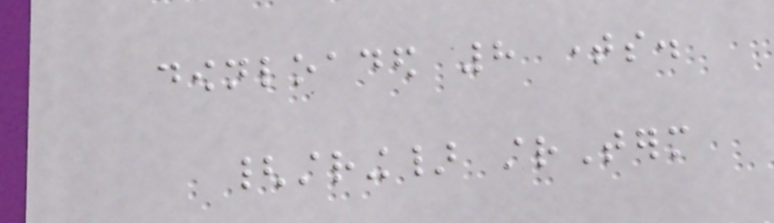downloaded 8 times.
{string} strTerm
